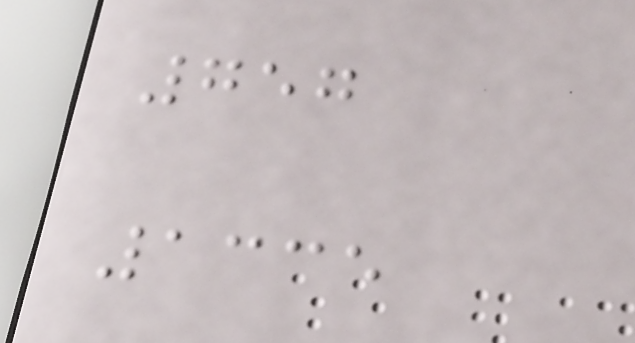757
1335
